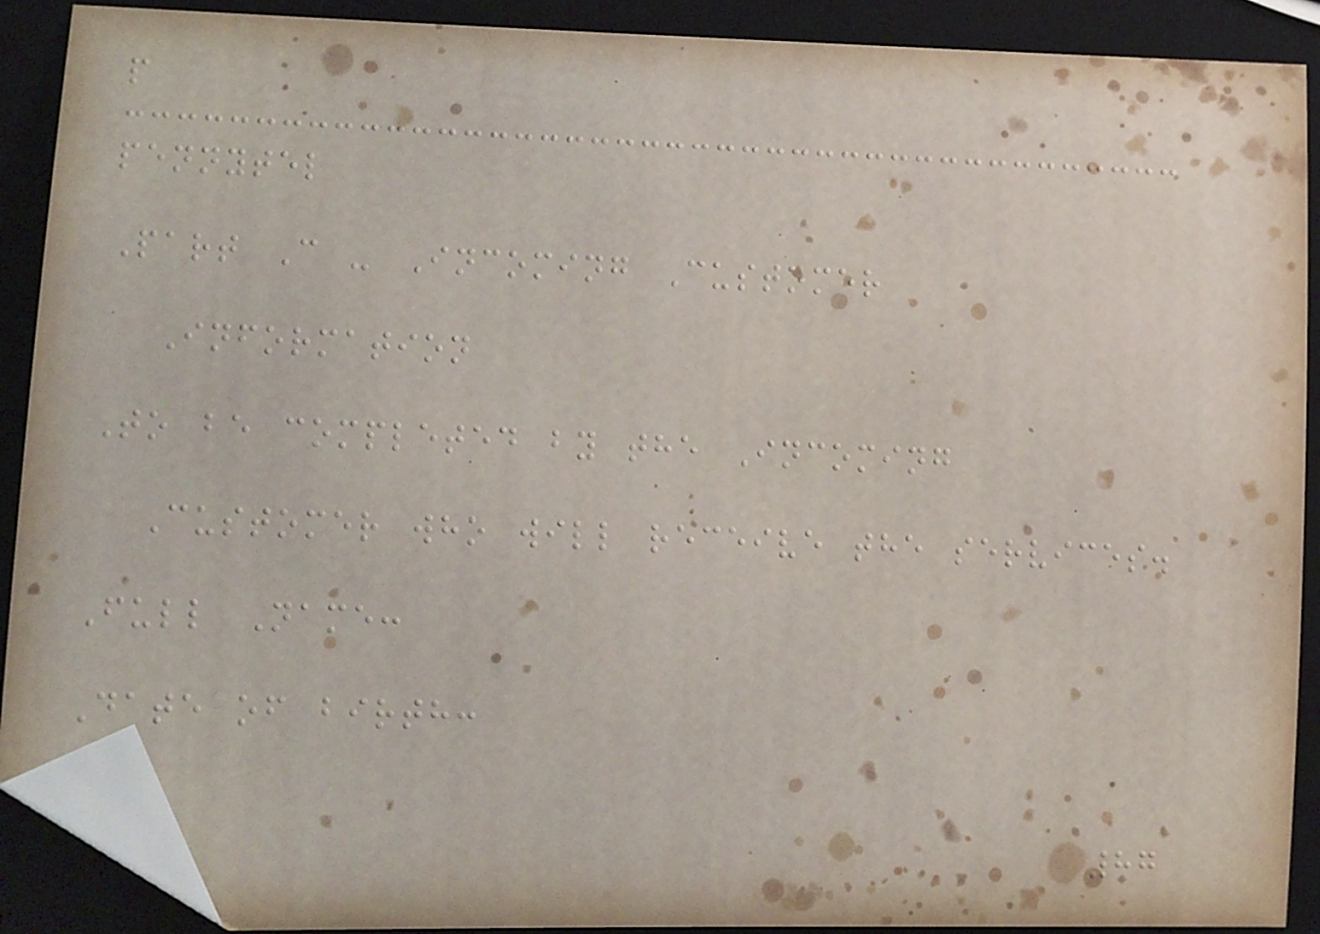p
pennytel
Part C - Incoming Customer
Information
To be completed by the Incoming
Customer who will receive the services.
Full Name:
Date of birth:
87
